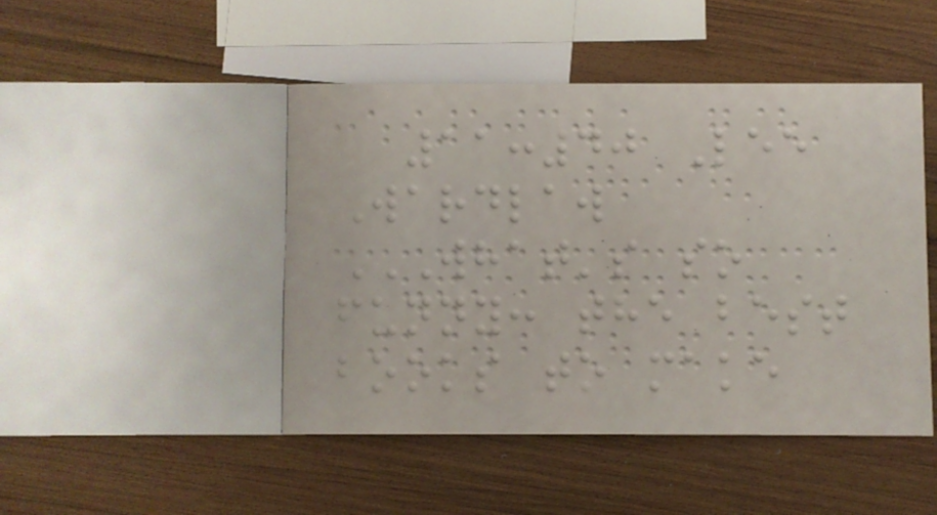11:40 Lee
Wardlaw
WHAT'S SO
FUNNY: THE BEST
BOOKS TO MAKE
